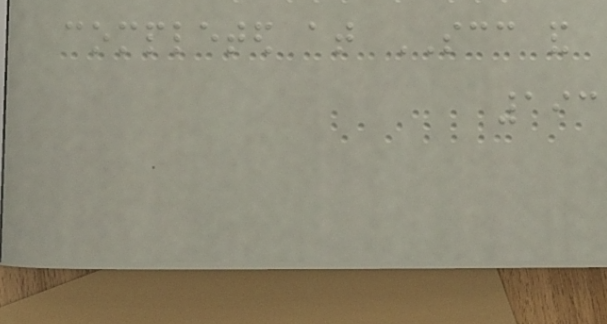completed at SCC and
193
